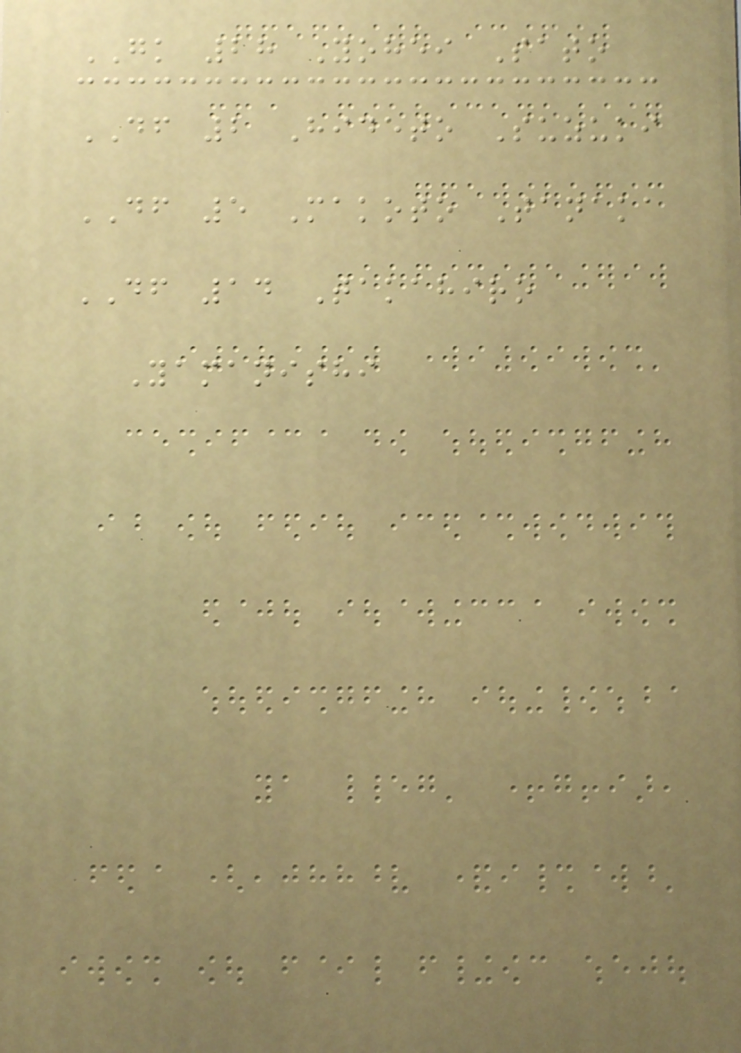GK 28 Yohei Sato
DF 2 Hideto Suzuki
DF 5 Makoto Tanaka
DF 14 Takahiro
Yamanishi
